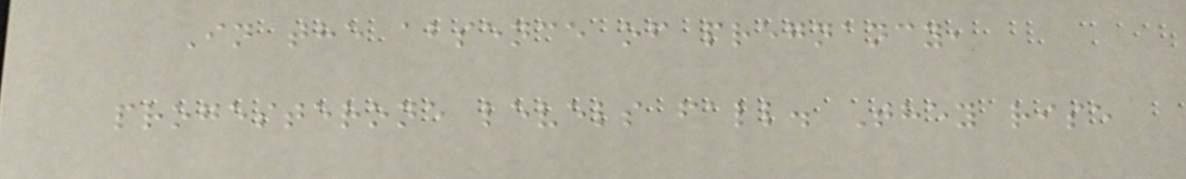In the absence of pregnancy,
progesterone levels fall. They rise
